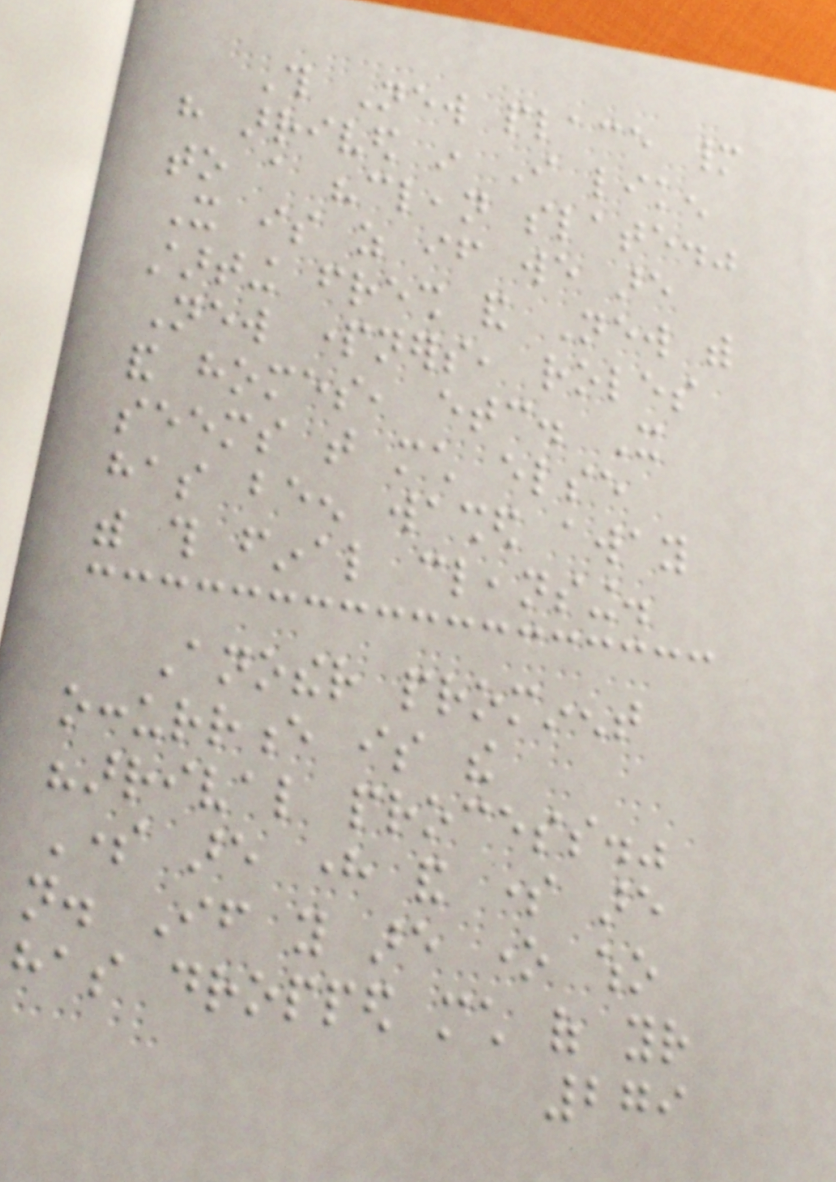This New place many
have arrived in I liken
to a "clean slate."
It is as if we are
starting fresh and New with
New partners, roles
and homes, etc. It
seems that much else
has been washed away
with this final cleansing.
Another prominent
occurrence is the
"arrival process."
Some are here and some are
not. If you are one who
has dropped much of your
279
